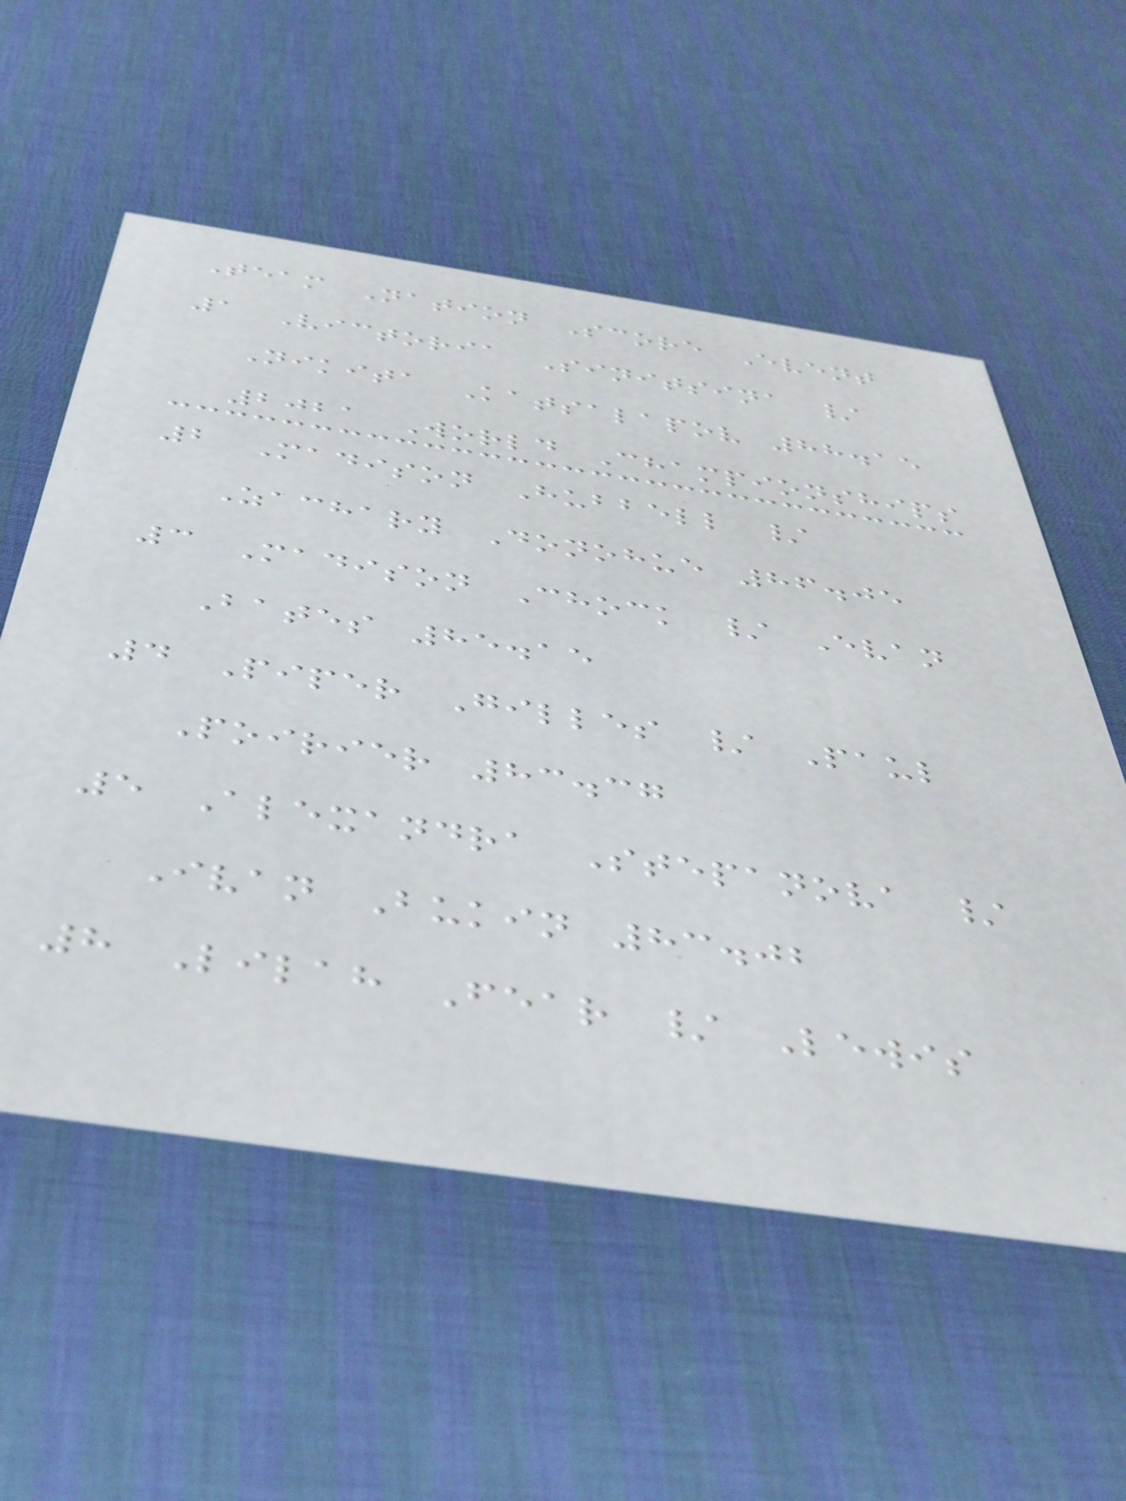Team Nation Score Event
1 Victoria Sinitsina /
Nikita Katsalapov 88.15
2021 World Championships
2 Madison Hubbell /
Zachary Donohue 86.05
3 Madison Chock / Evan
Bates 85.15
4 Piper Gilles / Paul
Poirier 83.37
5 Alexandra Stepanova /
Ivan Bukin 83.02
8 Lilah Fear / Lewis
